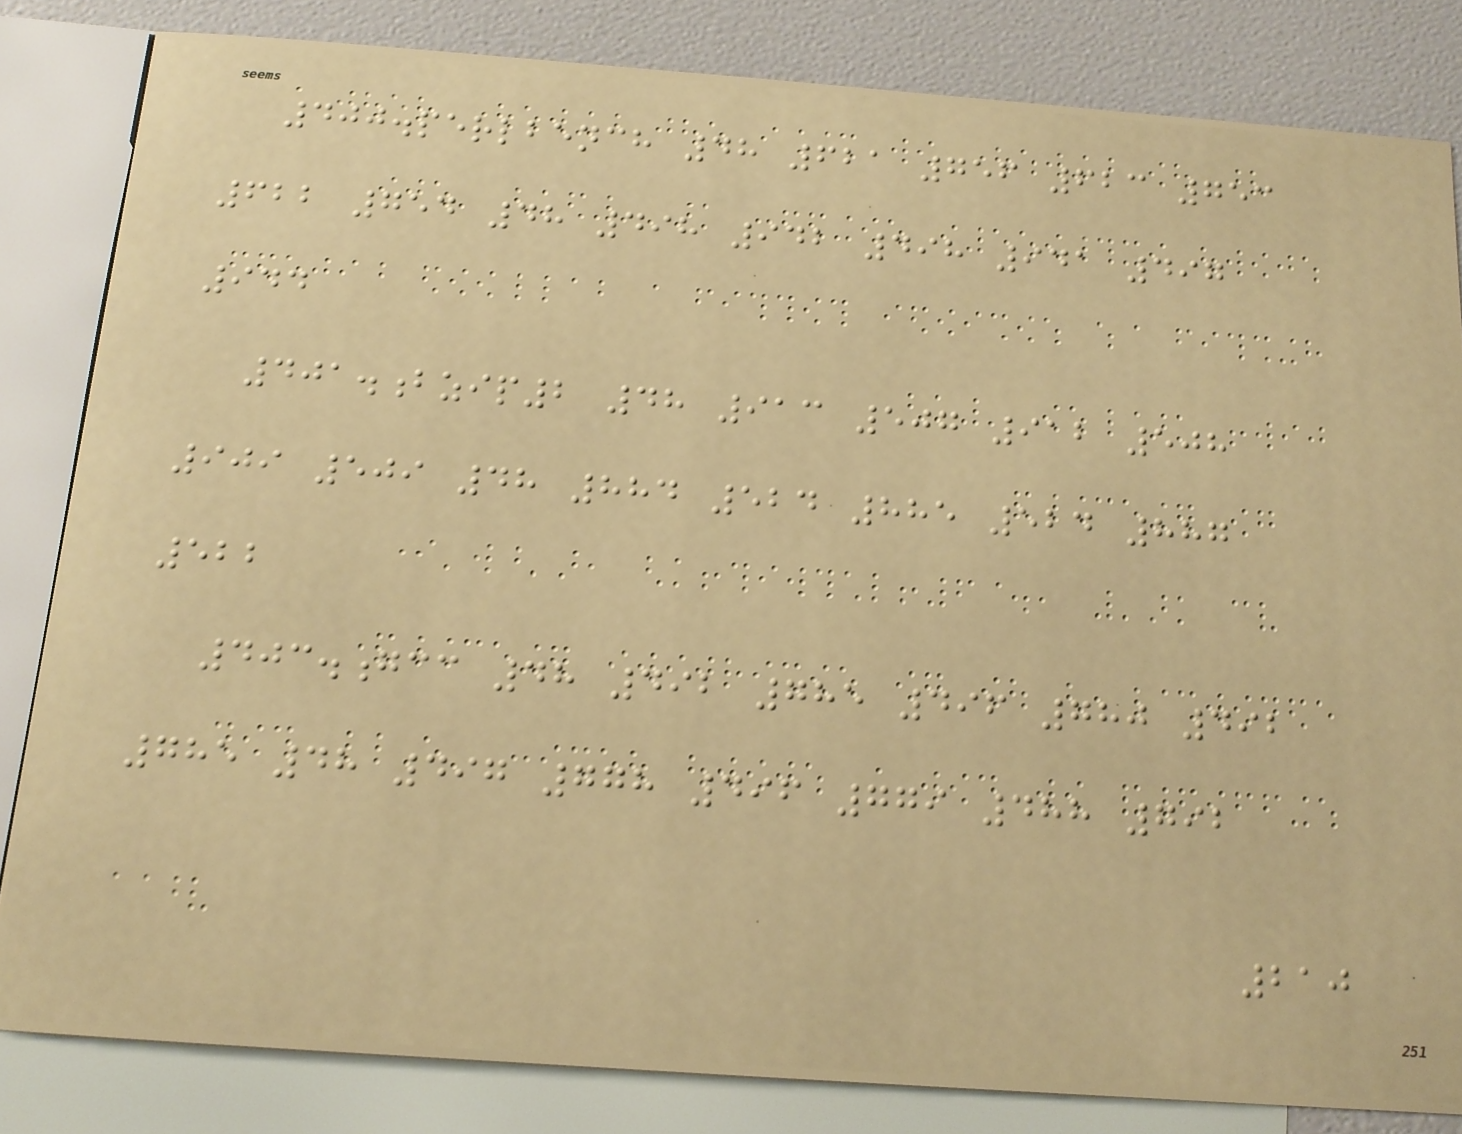400.perlbench 48 621 756 623 753
622 754 48 498 942 498 941 497
944
401.bzip2 48 913 507 912 508
909 509 48 884 524 885 524 887
522
403.gcc 48 492 785 496 780 492
785 48 497 778 496 779 488 792
210
